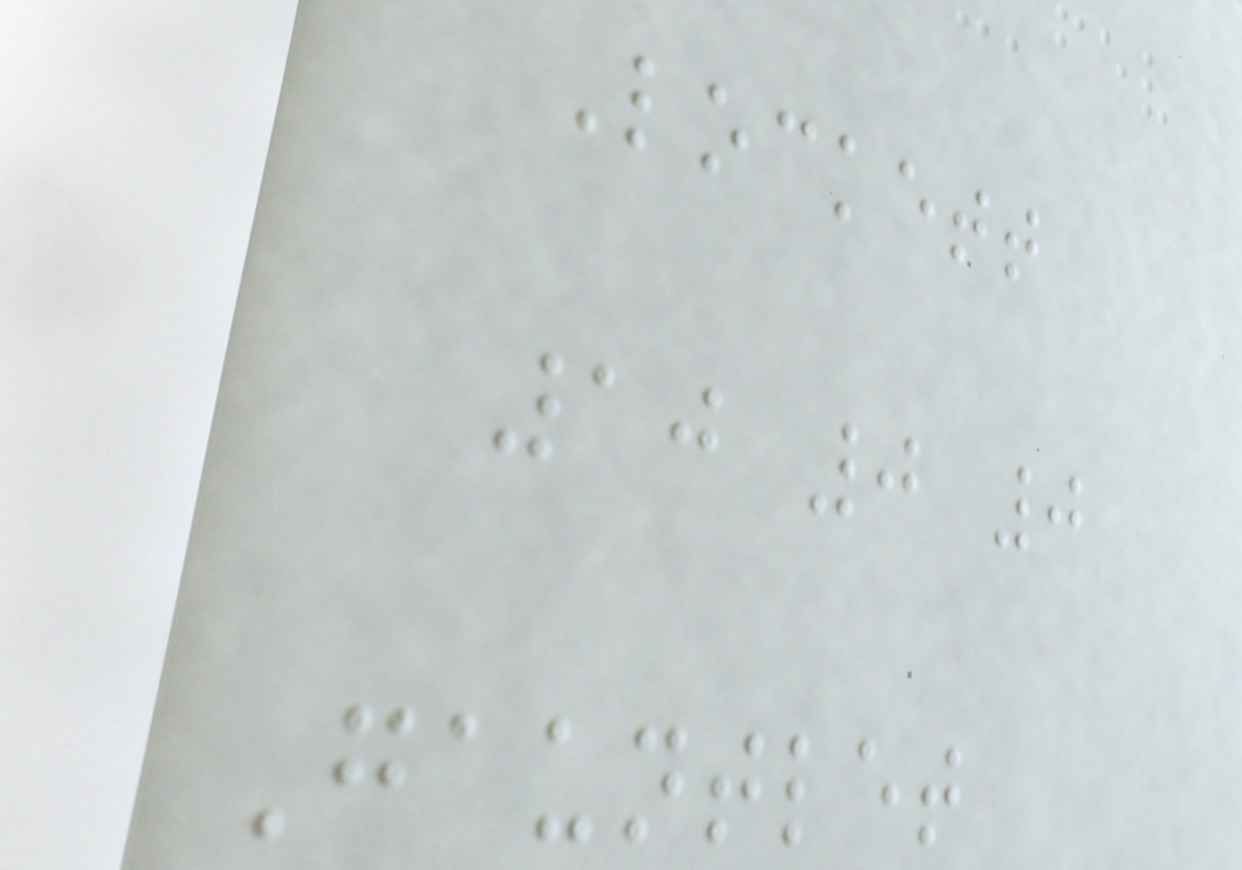Lockett
10 0 0
Gauntlet
